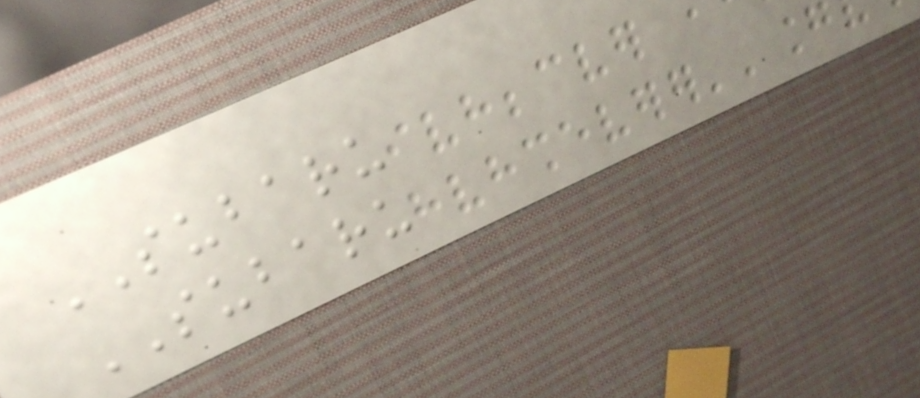SUBARU
SUBARU
